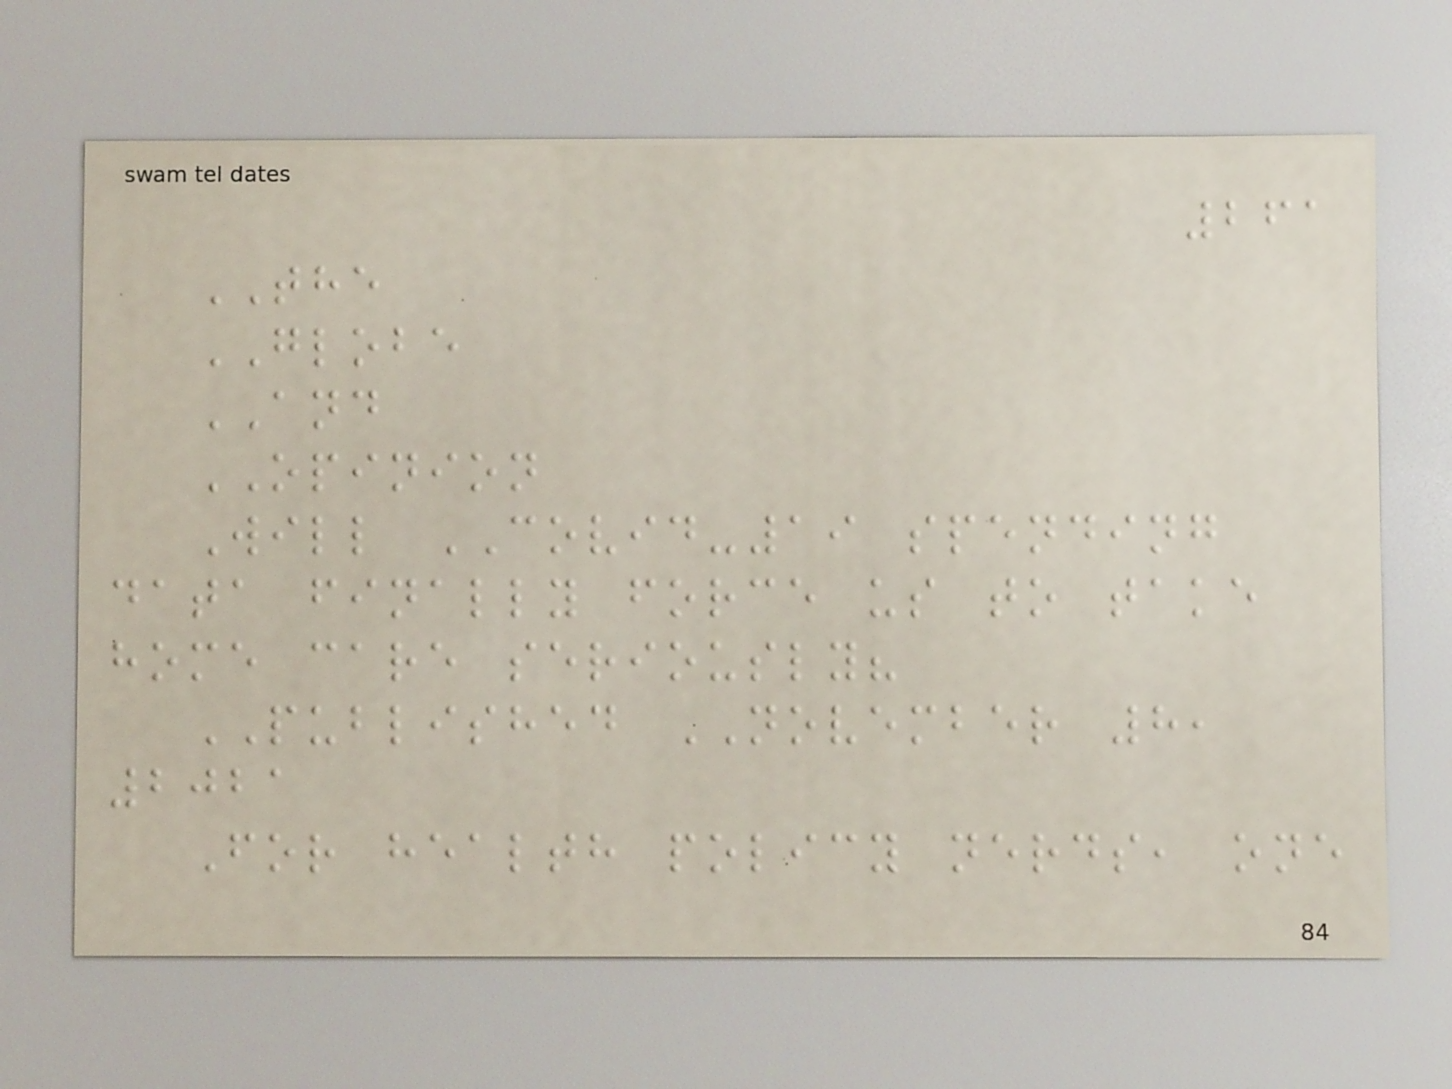261
THE
GLOBE
AND
OPINION
Will COVID-19 spending
data finally force us to take
home care seriously?
PUBLISHED NOVEMBER 8,
2021
For health policy nerds, one
